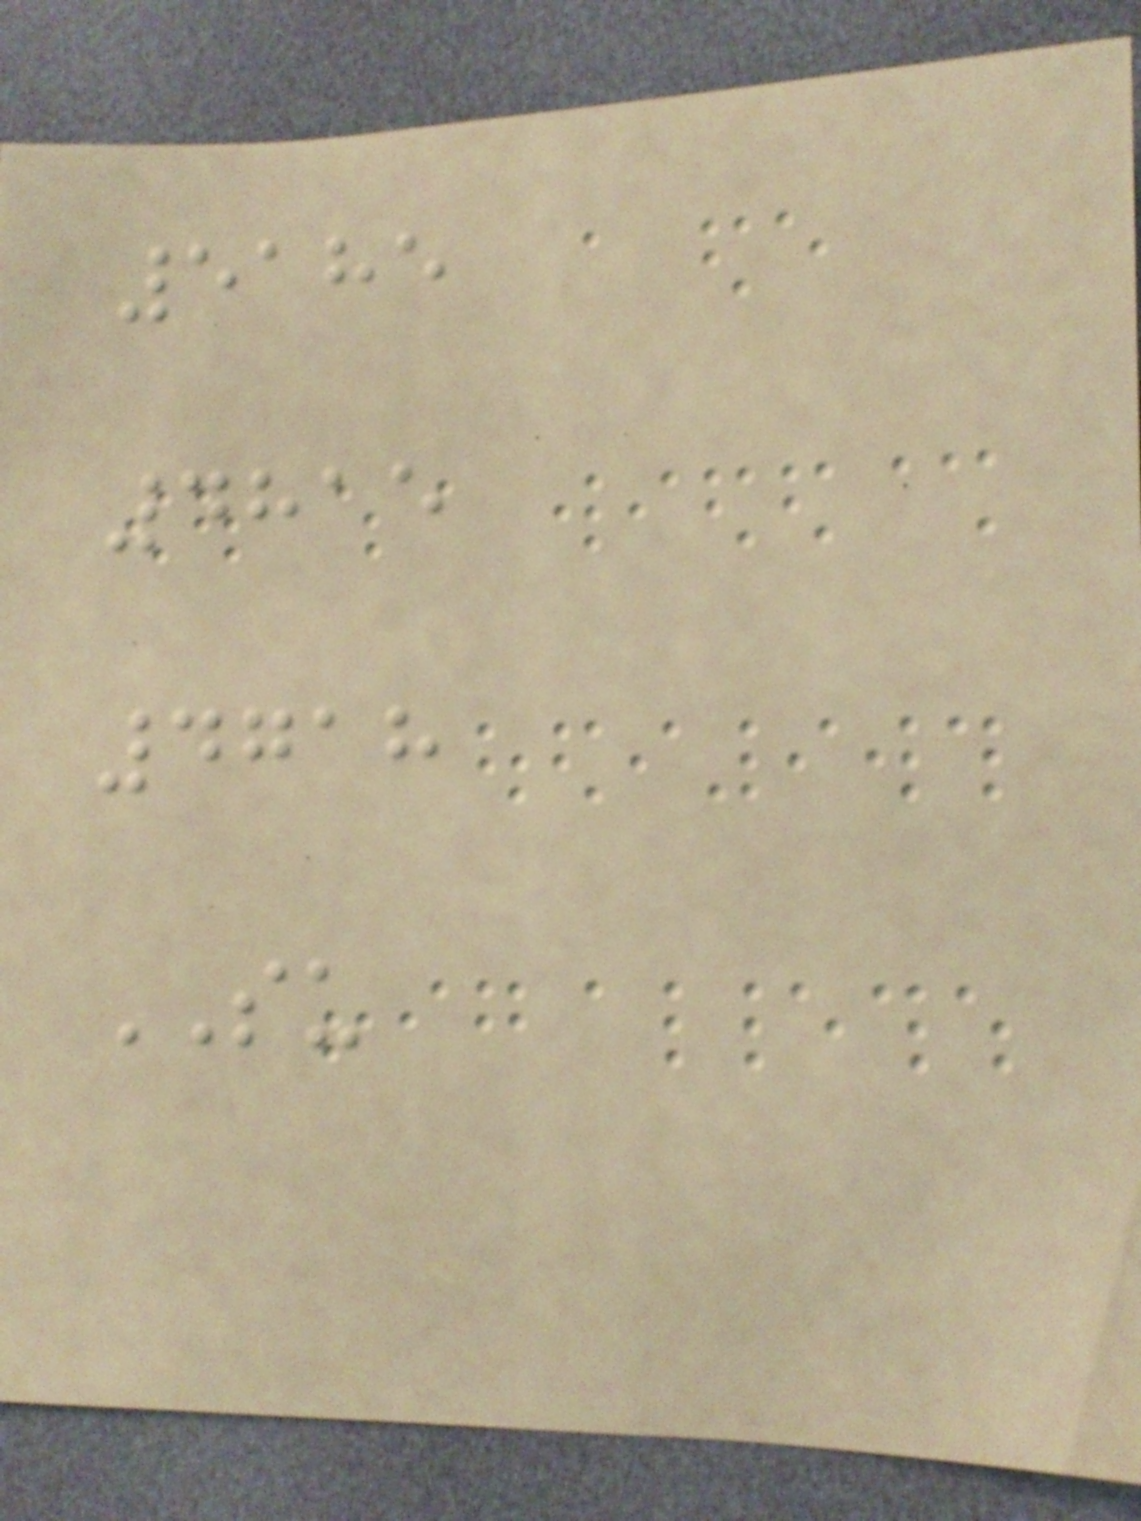5185
4815
4718
SU
